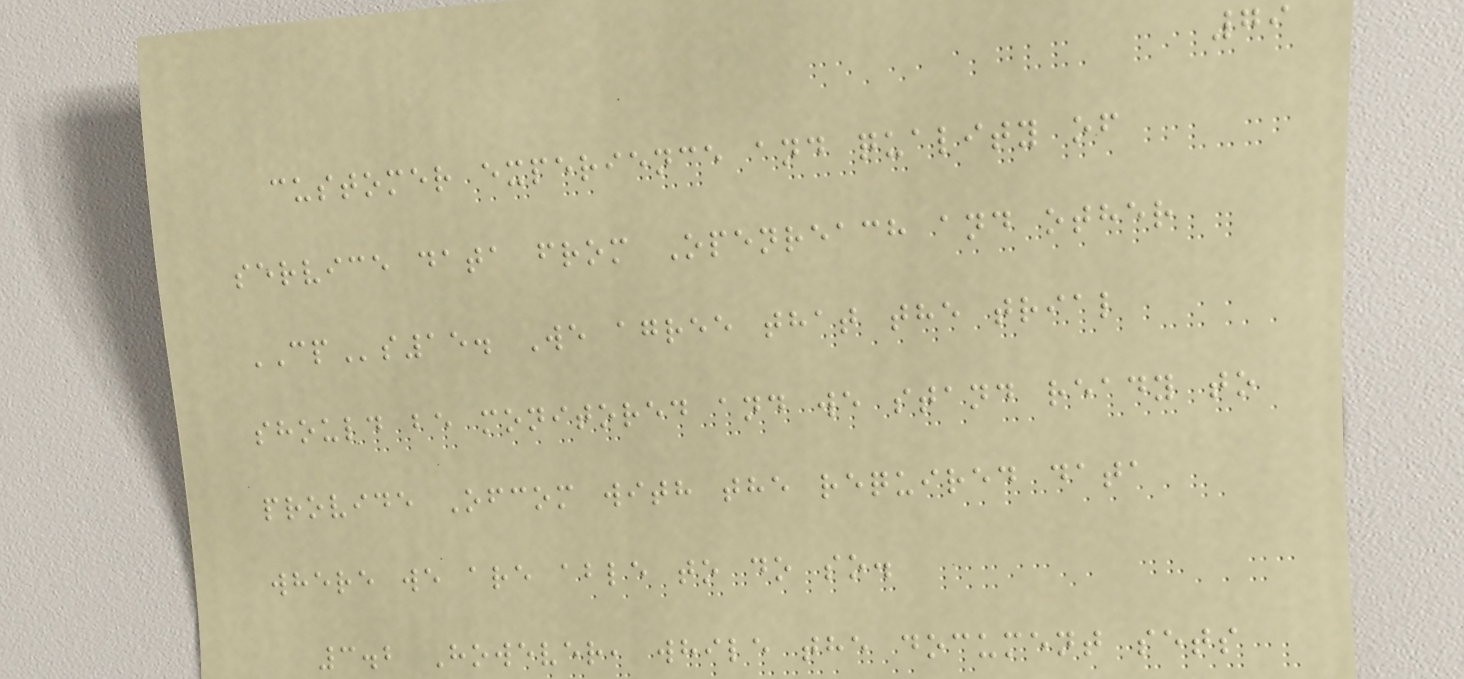79
customer experience and quality of
service data from Openreach and other
CPs15. We agree that the trial
should be monitored and we stand ready to
provide Ofcom with the required data
where we are able to do so.
3.2 However, while the document sets
